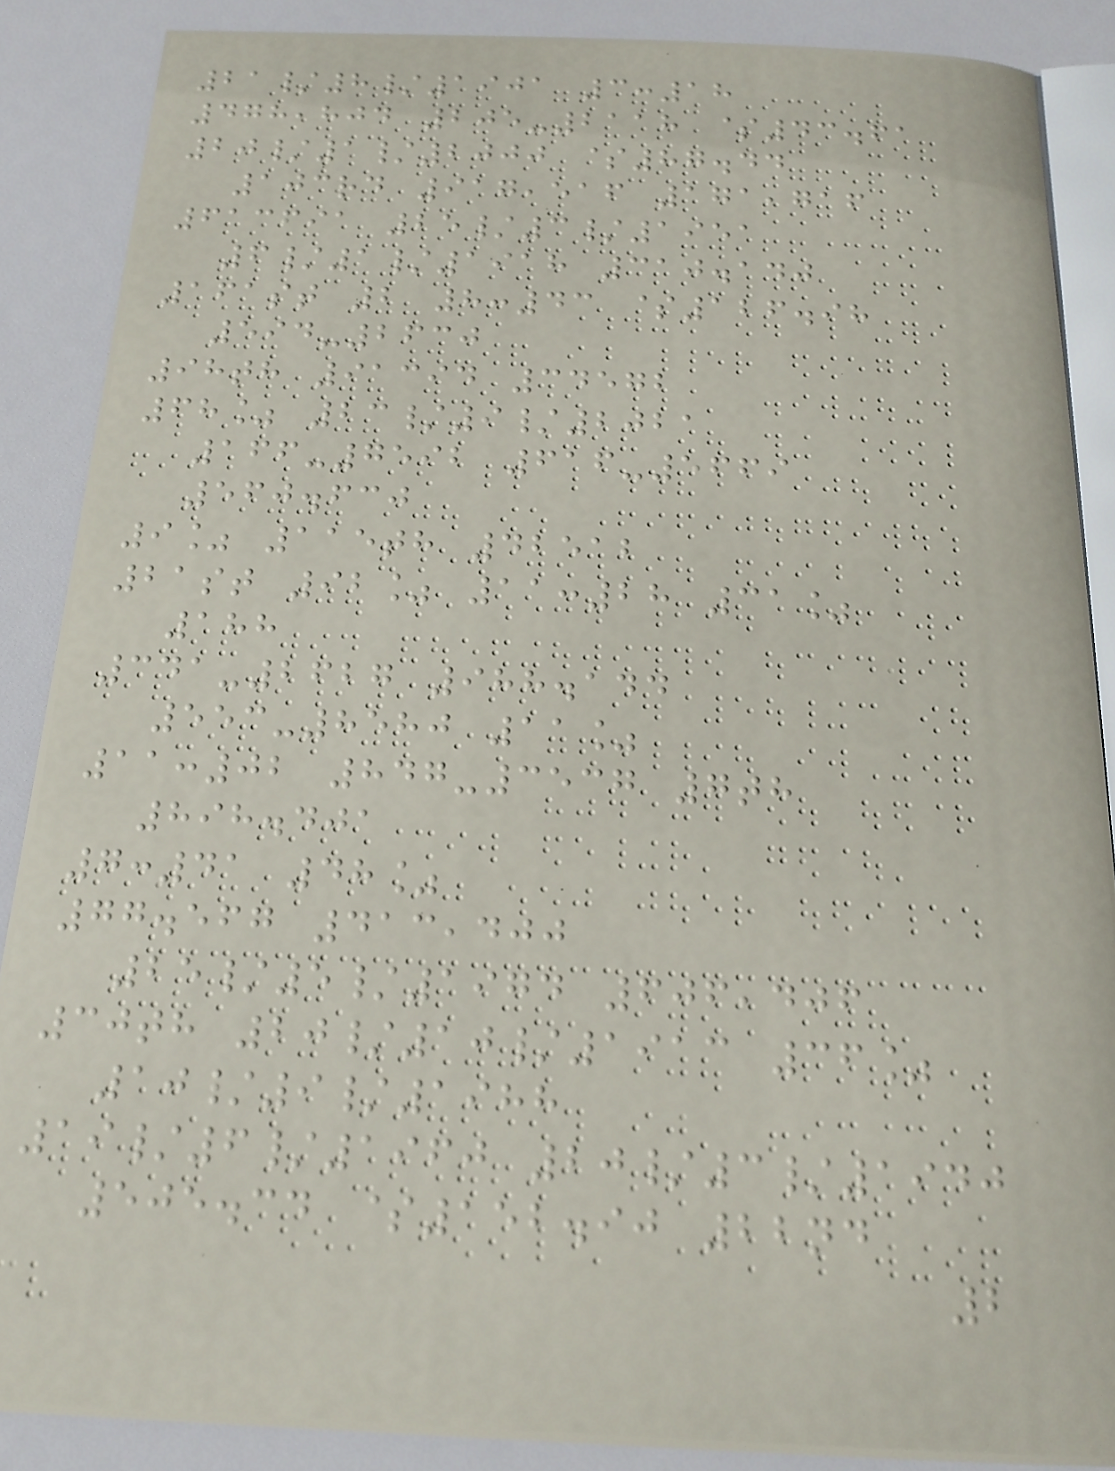21/8/1901 3:18
478,804 205-2118 $43.61
20/1/2000 $87.44
103rd 917,516 171,716
613691 25/3/1951
6/1/1918 310.140
161st 2 8:43 $126.98
594-2630
98th 91394 34572
68% 23/9/2021
166-7592 616-5669
560.630
9% 115th 42512
21st 92% 11:28 31%
188
341-2627 988.144
553-8580 11%
11:02 847-3537 7th
898.401
7:41 48%
77.567 413,400
25/5/1974 606,406
30th 20/10/1913 36%
10/9/1988
19/6/1960 20/3/1940
505.34 $152.90 22nd
2
